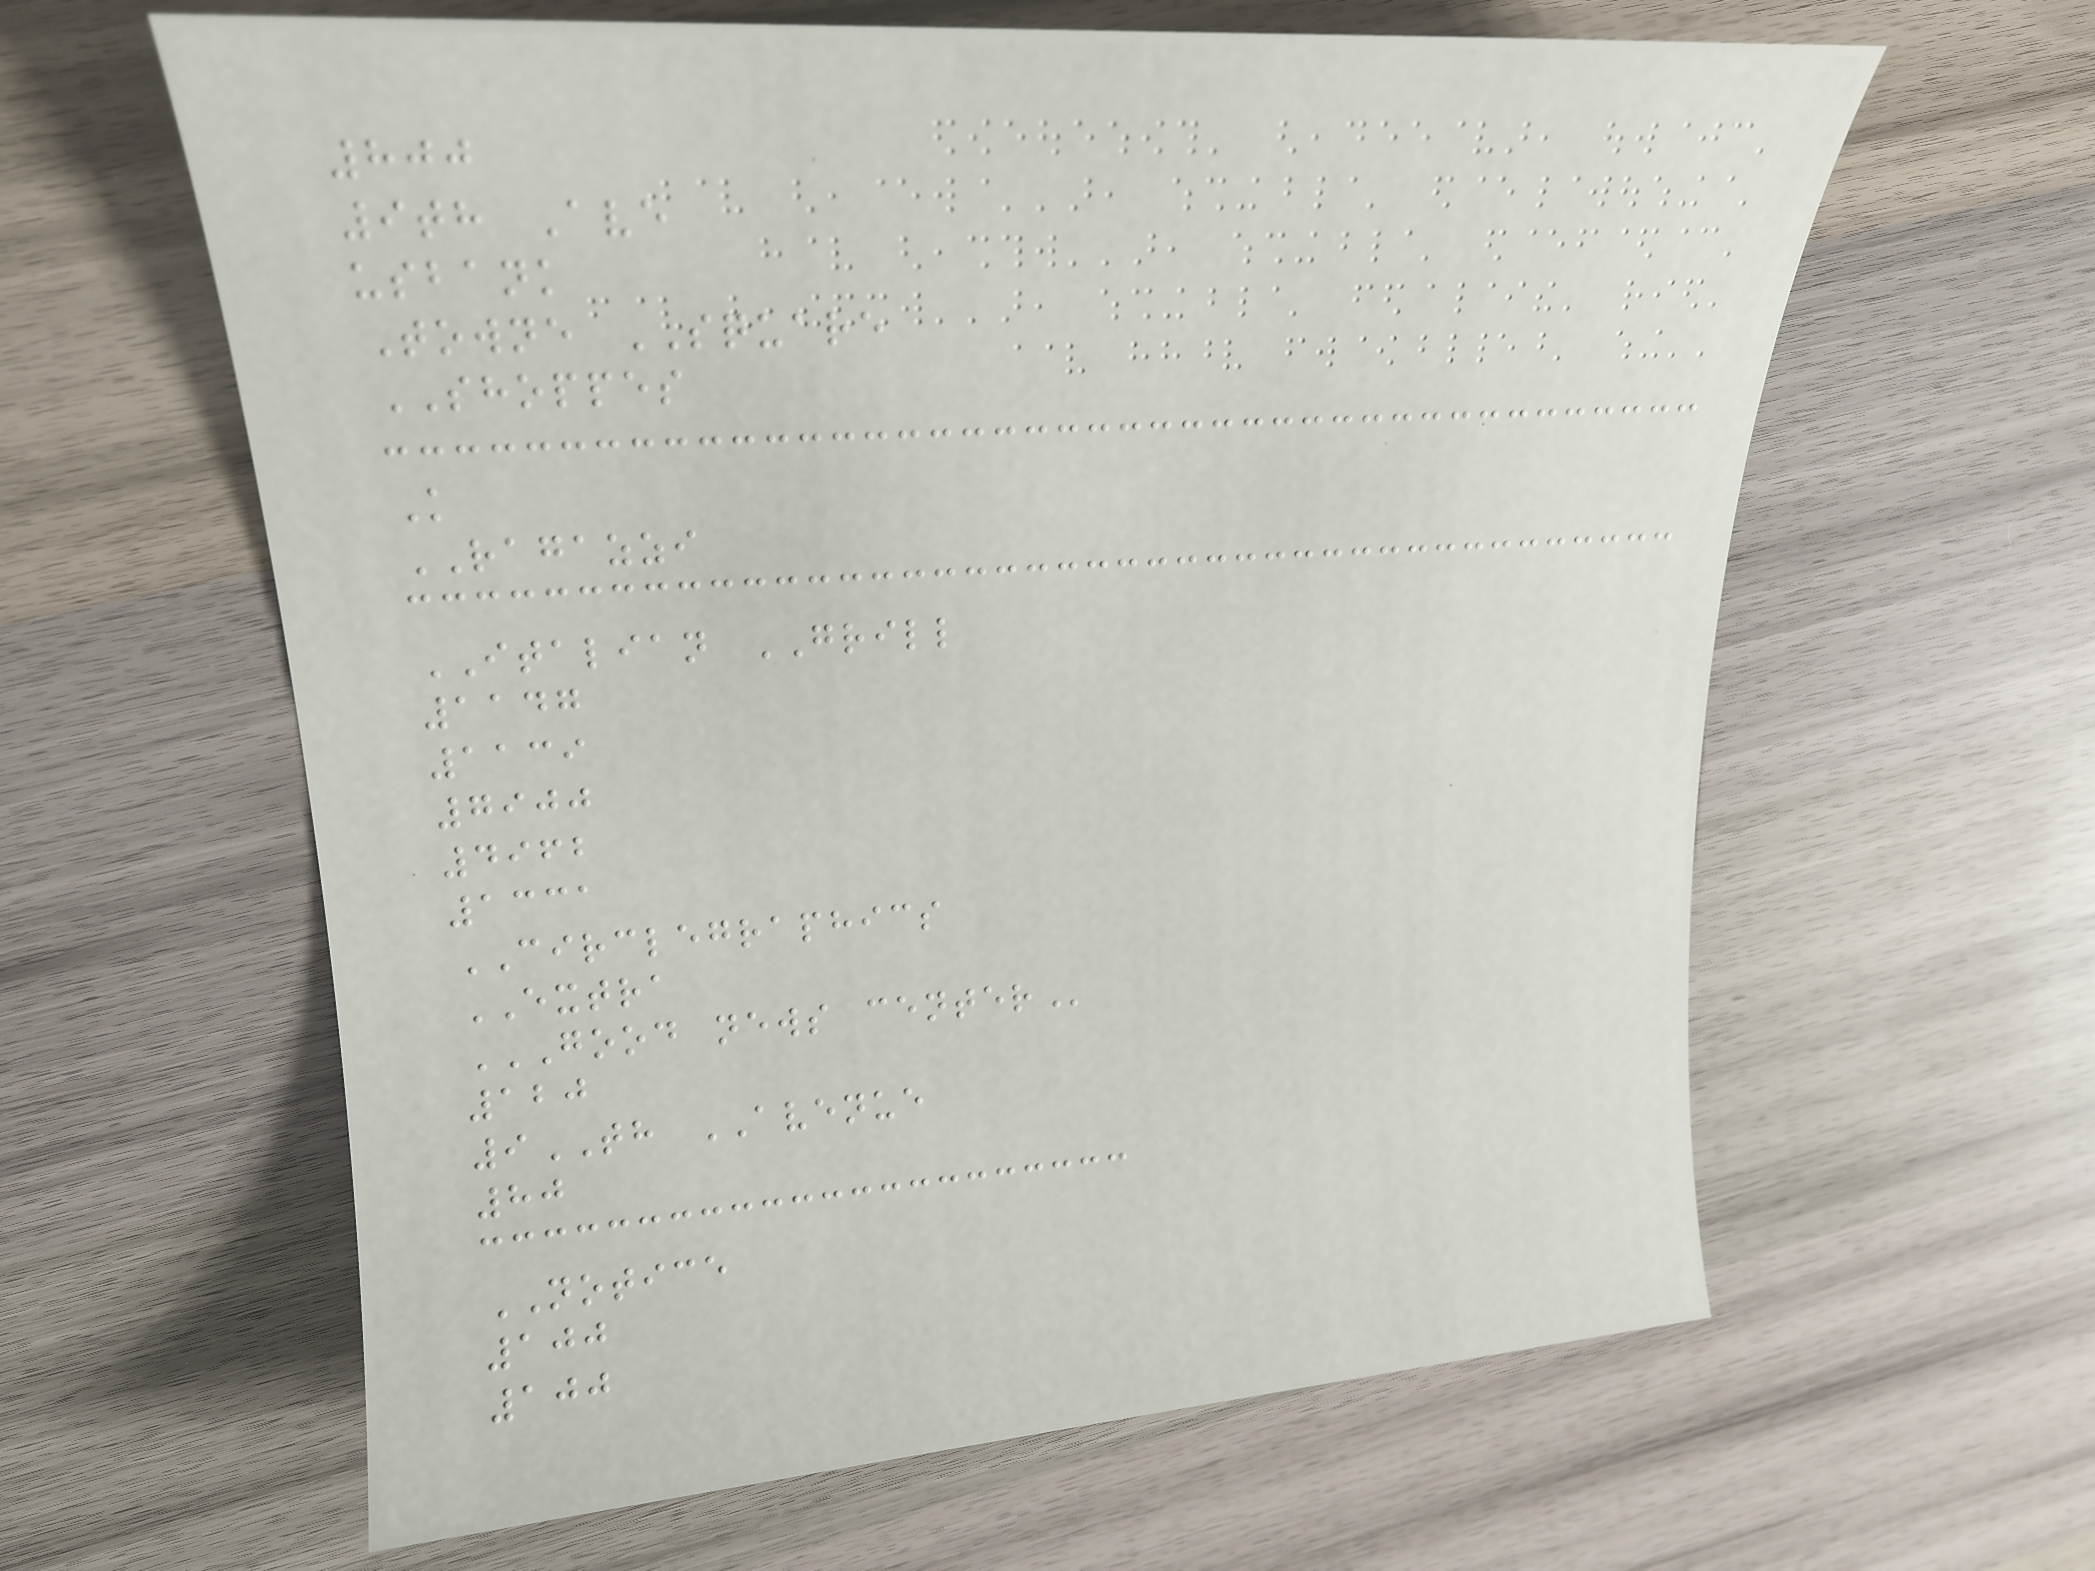800
9th Ave
usbank
Towne SQUARE
SHOPPES
K
RAGAZZI
ITALIAN GRILL
1147
1139
7900
4962
1331
CIRCLEGRAPHICS
EXTRA
GOOD NEWS CENTER
120
9TH AVENUE
80
NOTICE
100
100
